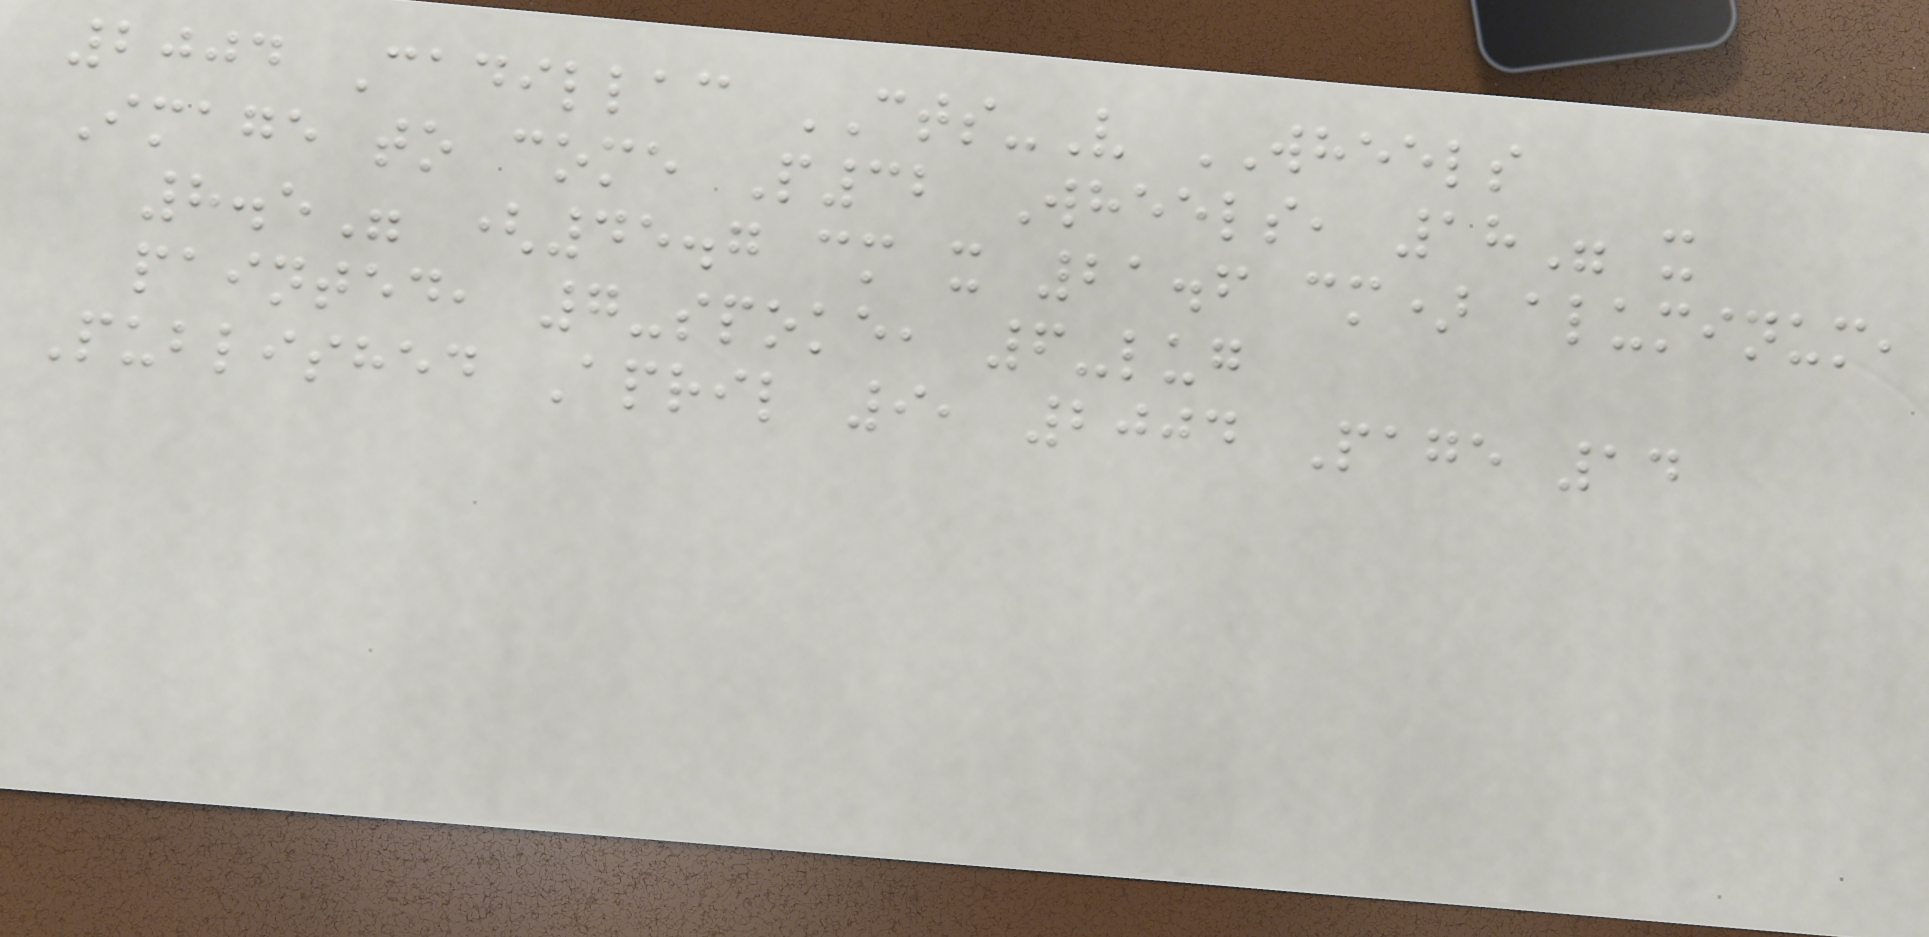2004 Cadillac CTS-V WHEELS
Image to come P32 Wheels, 18" x
8.5" (45.7 cm x 21.6 cm) aluminum,
painted, 7-spoke, 6-lug
Published April 9, 2004 Page 14
